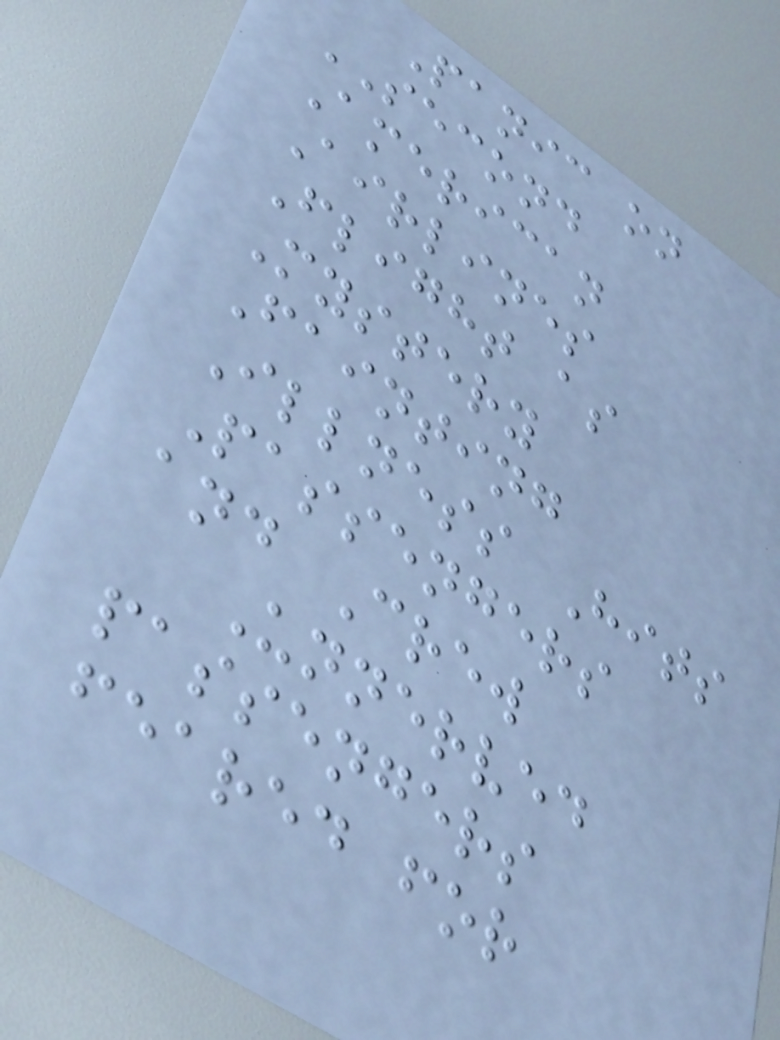Panic on
SECOND
American
Airlines
Flight as
Mystery
Fainting
Illness Hits
Passengers
and Crew
Unnerved
passengers
feared for
